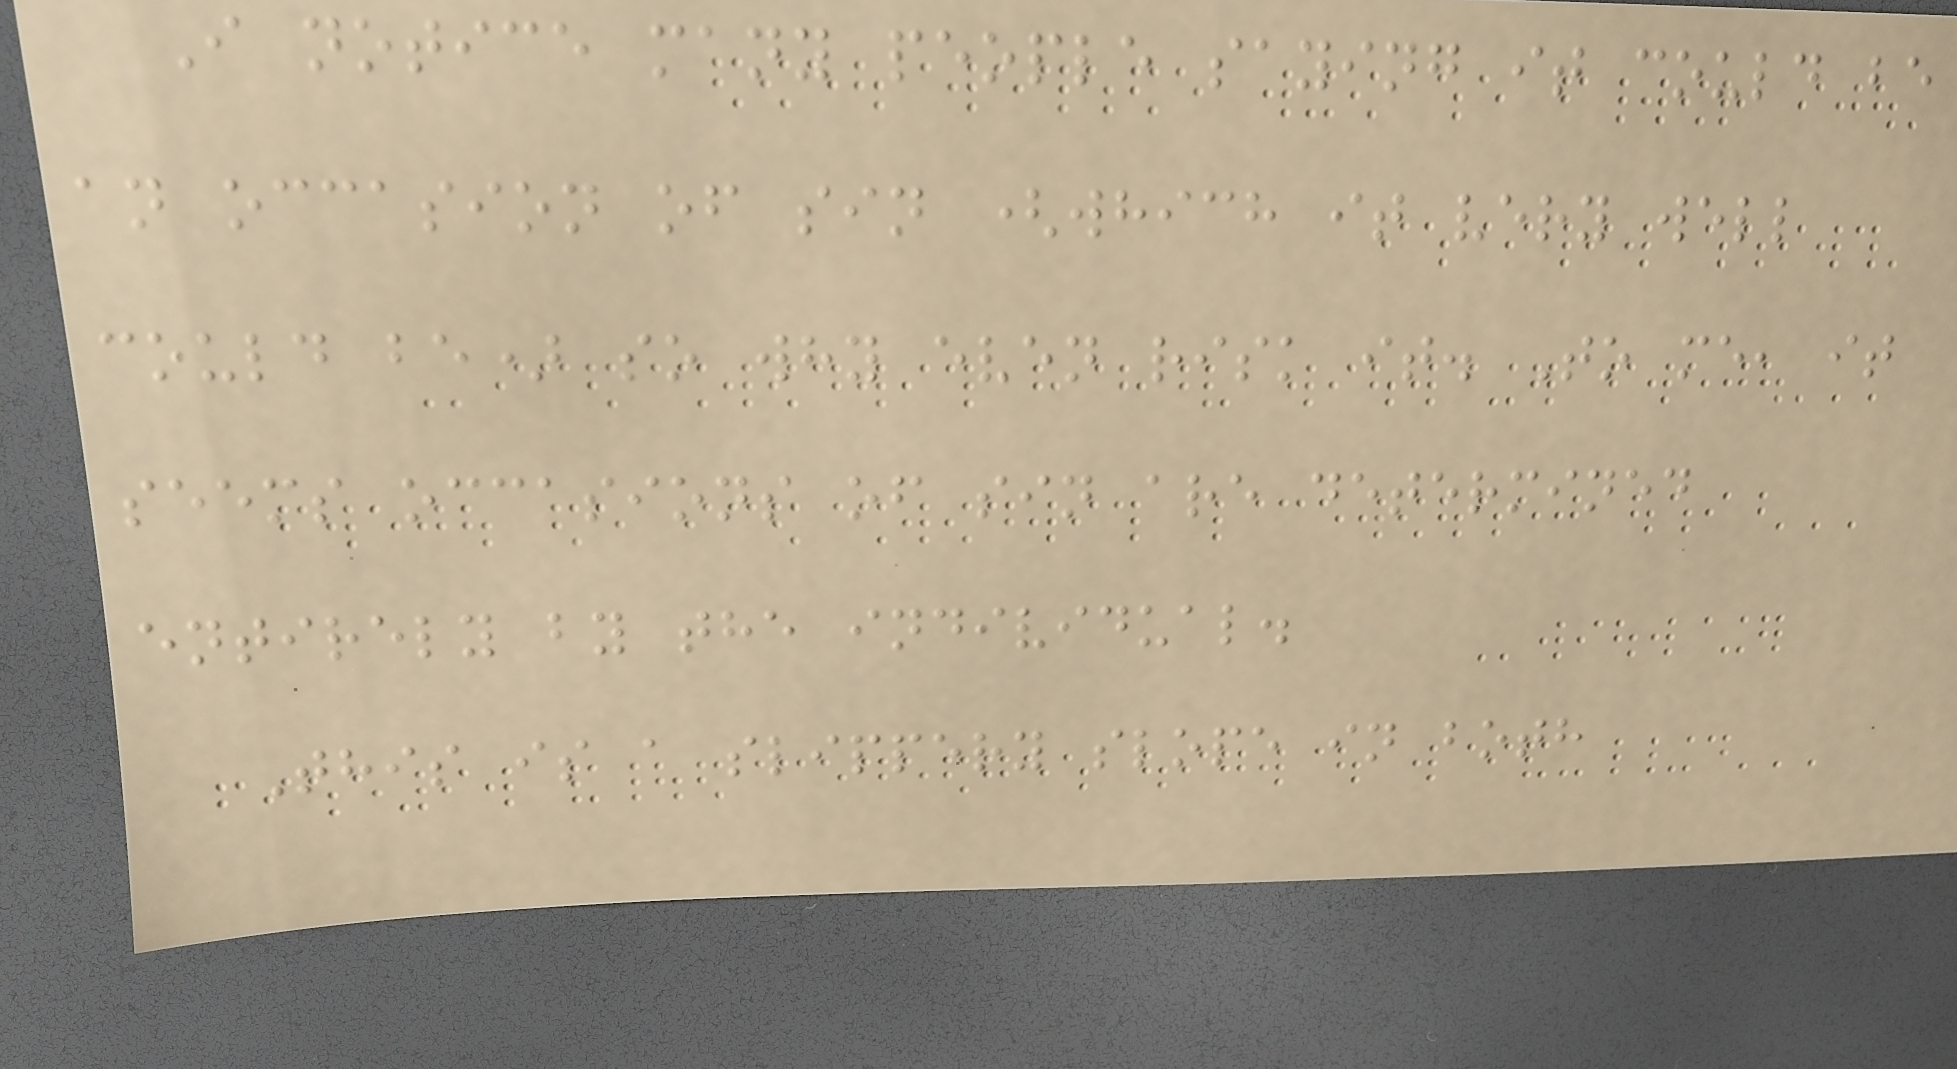I notice many people saying it could be
an occasion of sin (which it very well
could be) so why even risk it. To me, it
seems occasions of sin are determined
entirely by the individual.
This is a slippery slope in both
